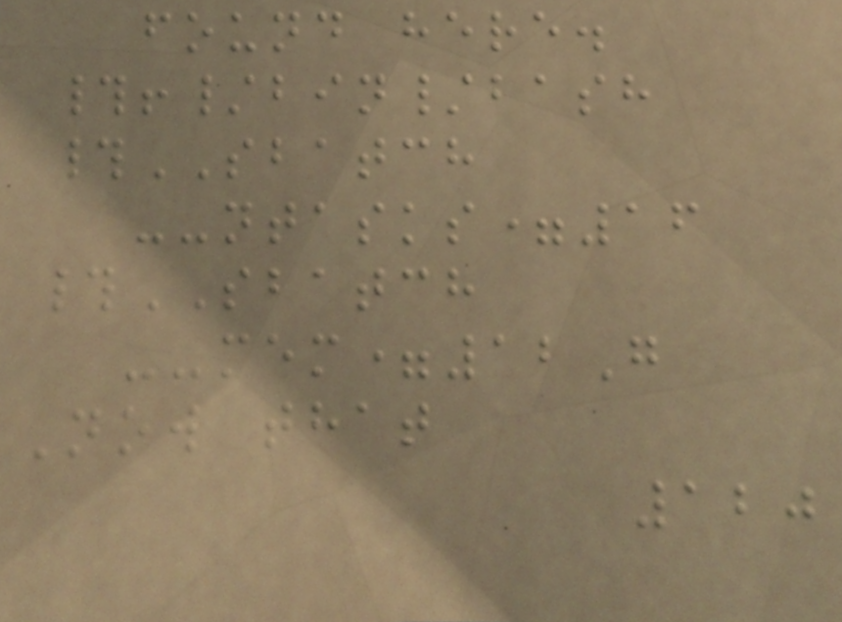found here.
#!/bin/bash
#SBATCH
--ntasks=16
#SBATCH
--mem=12G
Now that
120
